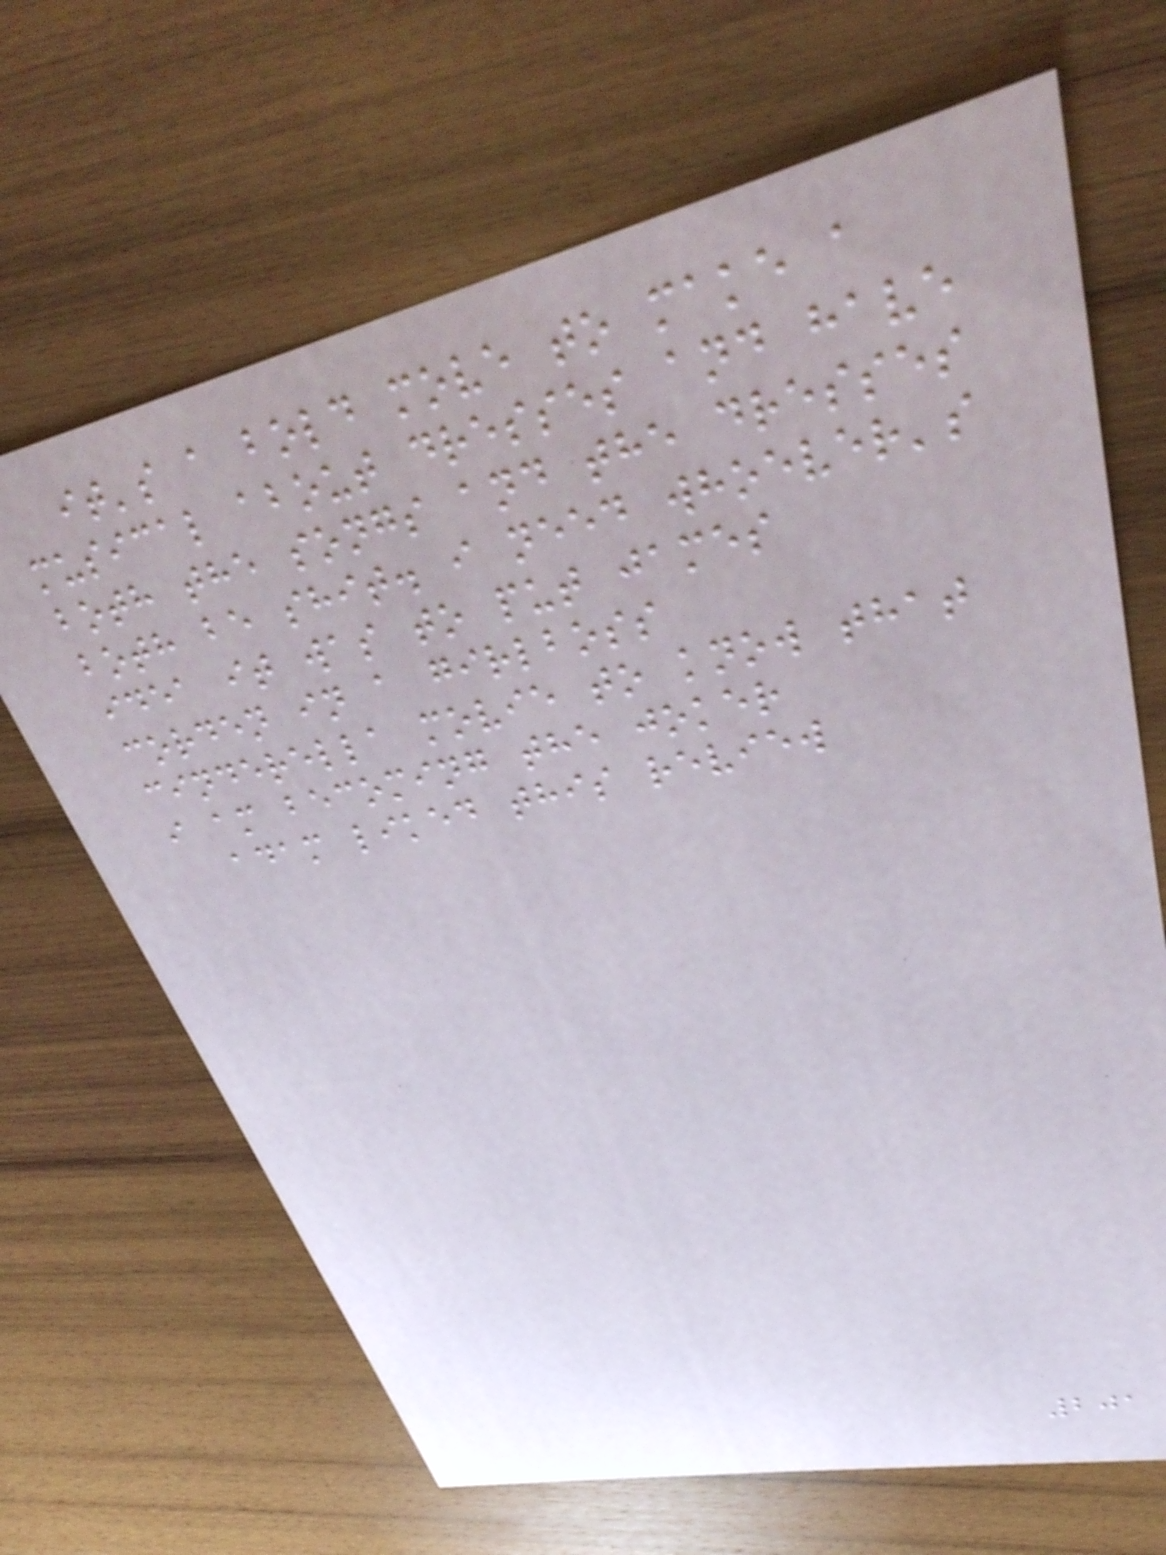it's a bold move to make a
musical about dresses and have
both the songs and the dresses
both be shit. i need whoever's
idea it was to put james
corden in a girlboss
cinderella movie to know that
i am becoming the joker
adam liked this review
201
